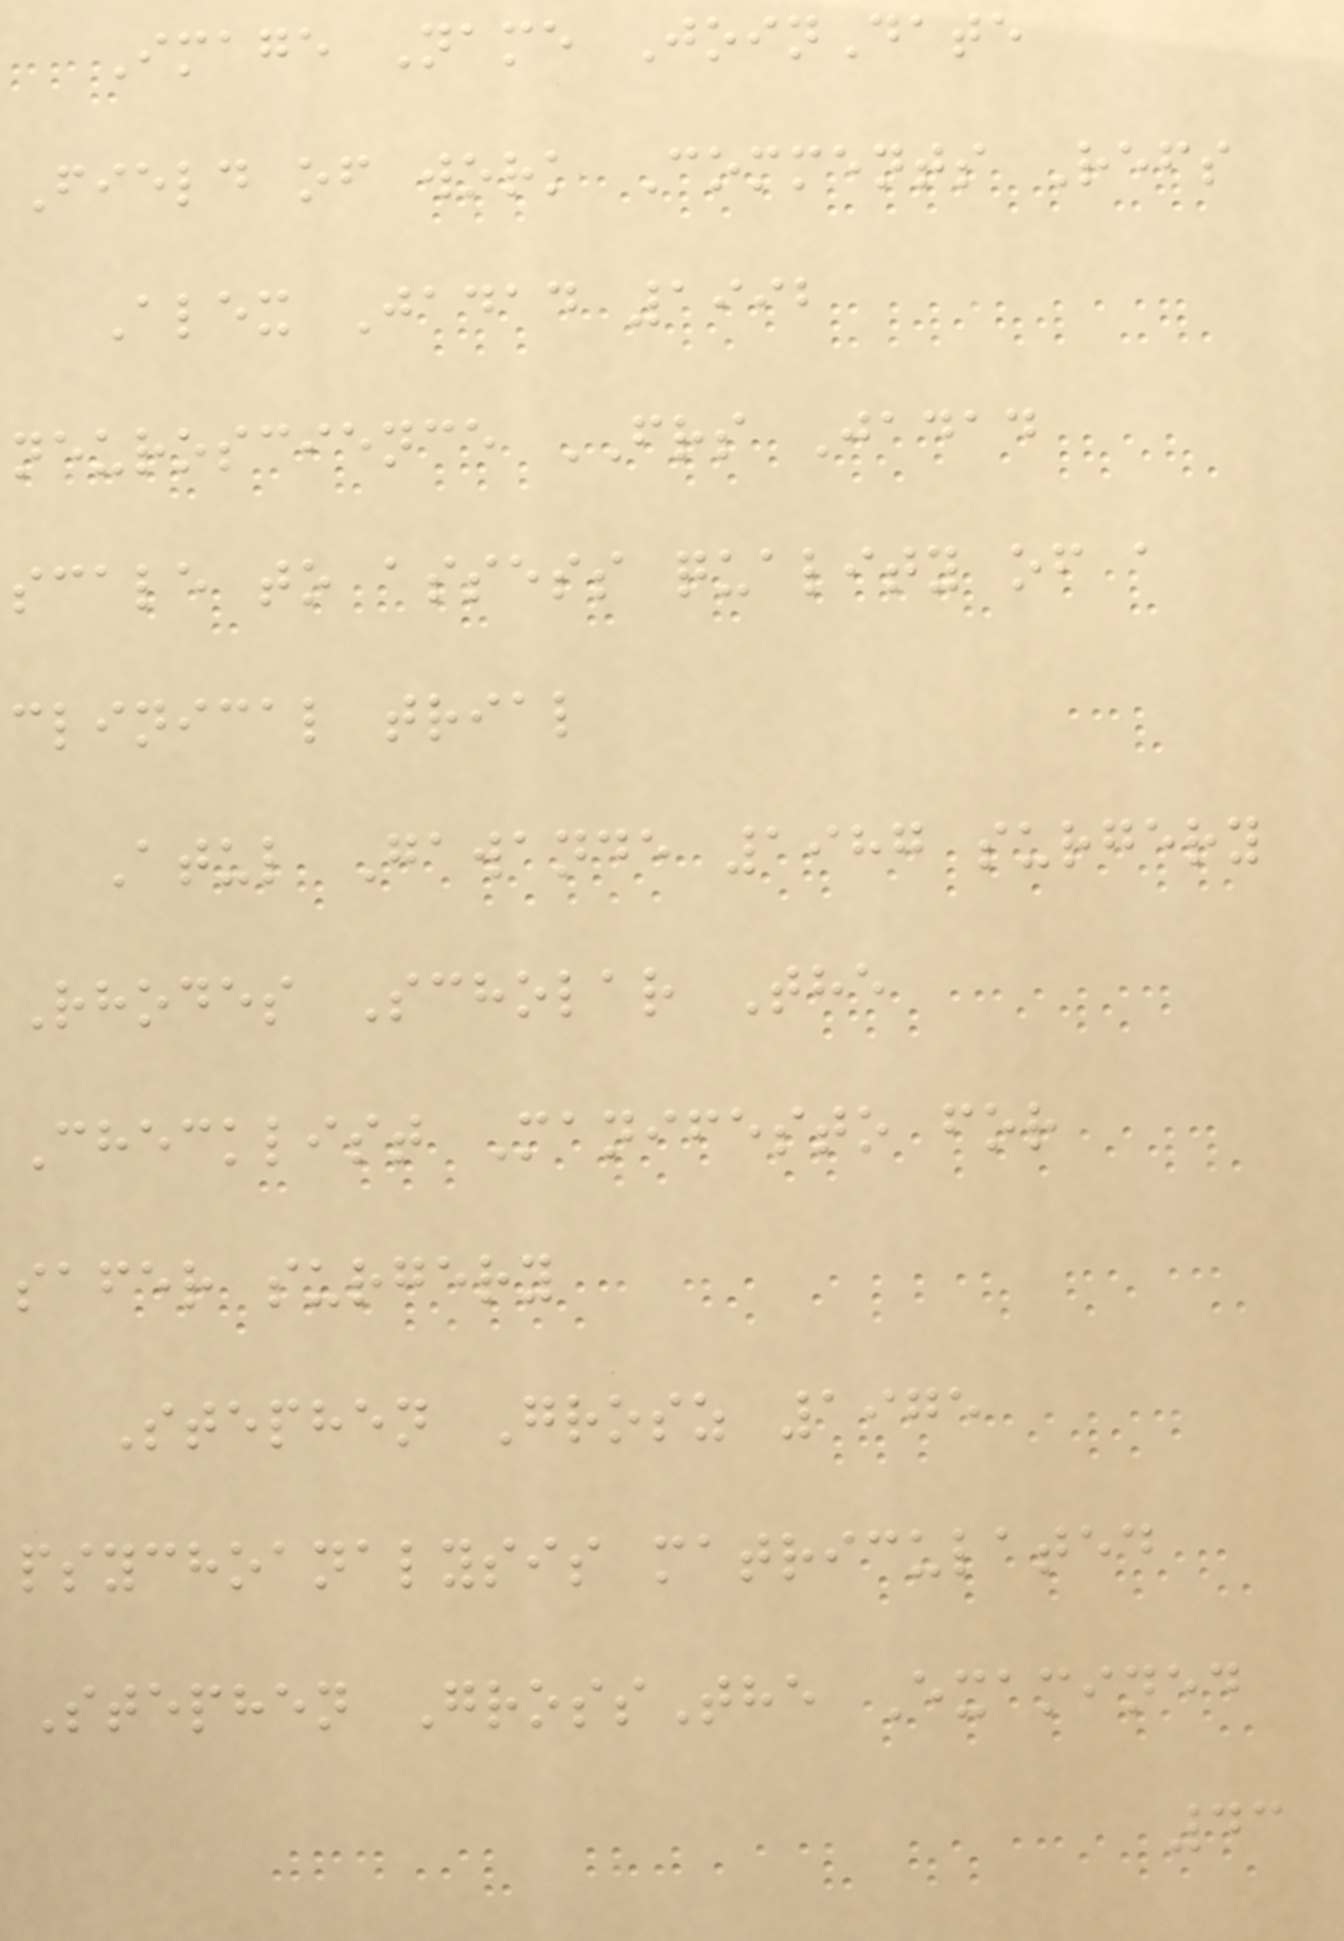Image Name JoinDate
Field of work Comments Refs
Alex Jadad 1992
neuroscience FRS Jadad
scale to assess quality of a
clinical trial
Atul Gawande 1987 surgery
Rhodes Scholar The
Checklist Manifesto for
safer surgery
Stephen Grosz 1975
psychoanalysis matriculated
Stephen GrossThe Examined
43
